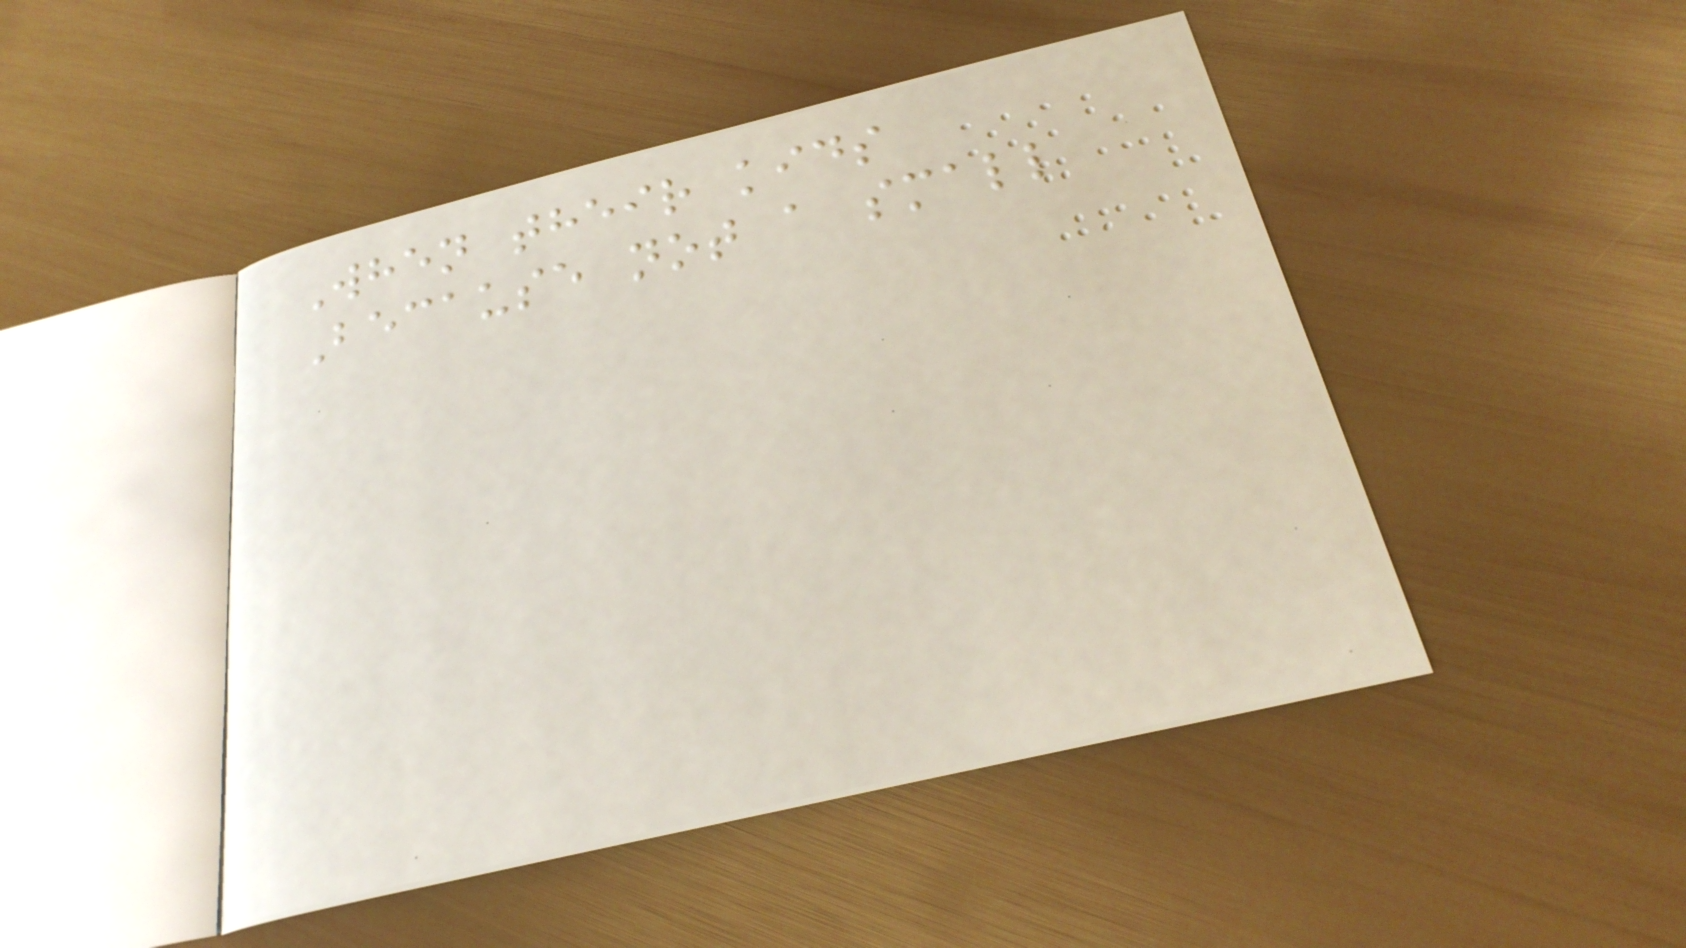When their kids
Because not a small
